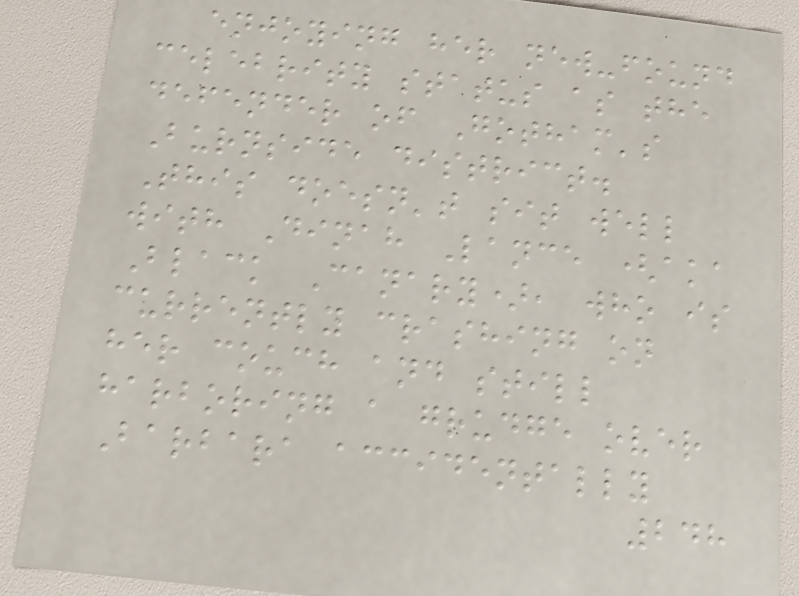enjoying her new-found
celebrity status as the
defender of Gotham's
Burnside district.
This doesn't sit well
with Dinah Lance (aka
Black Canary), who is
currently crashing on
her couch and still
harboring a grudge over
Barbara accidentally
248
